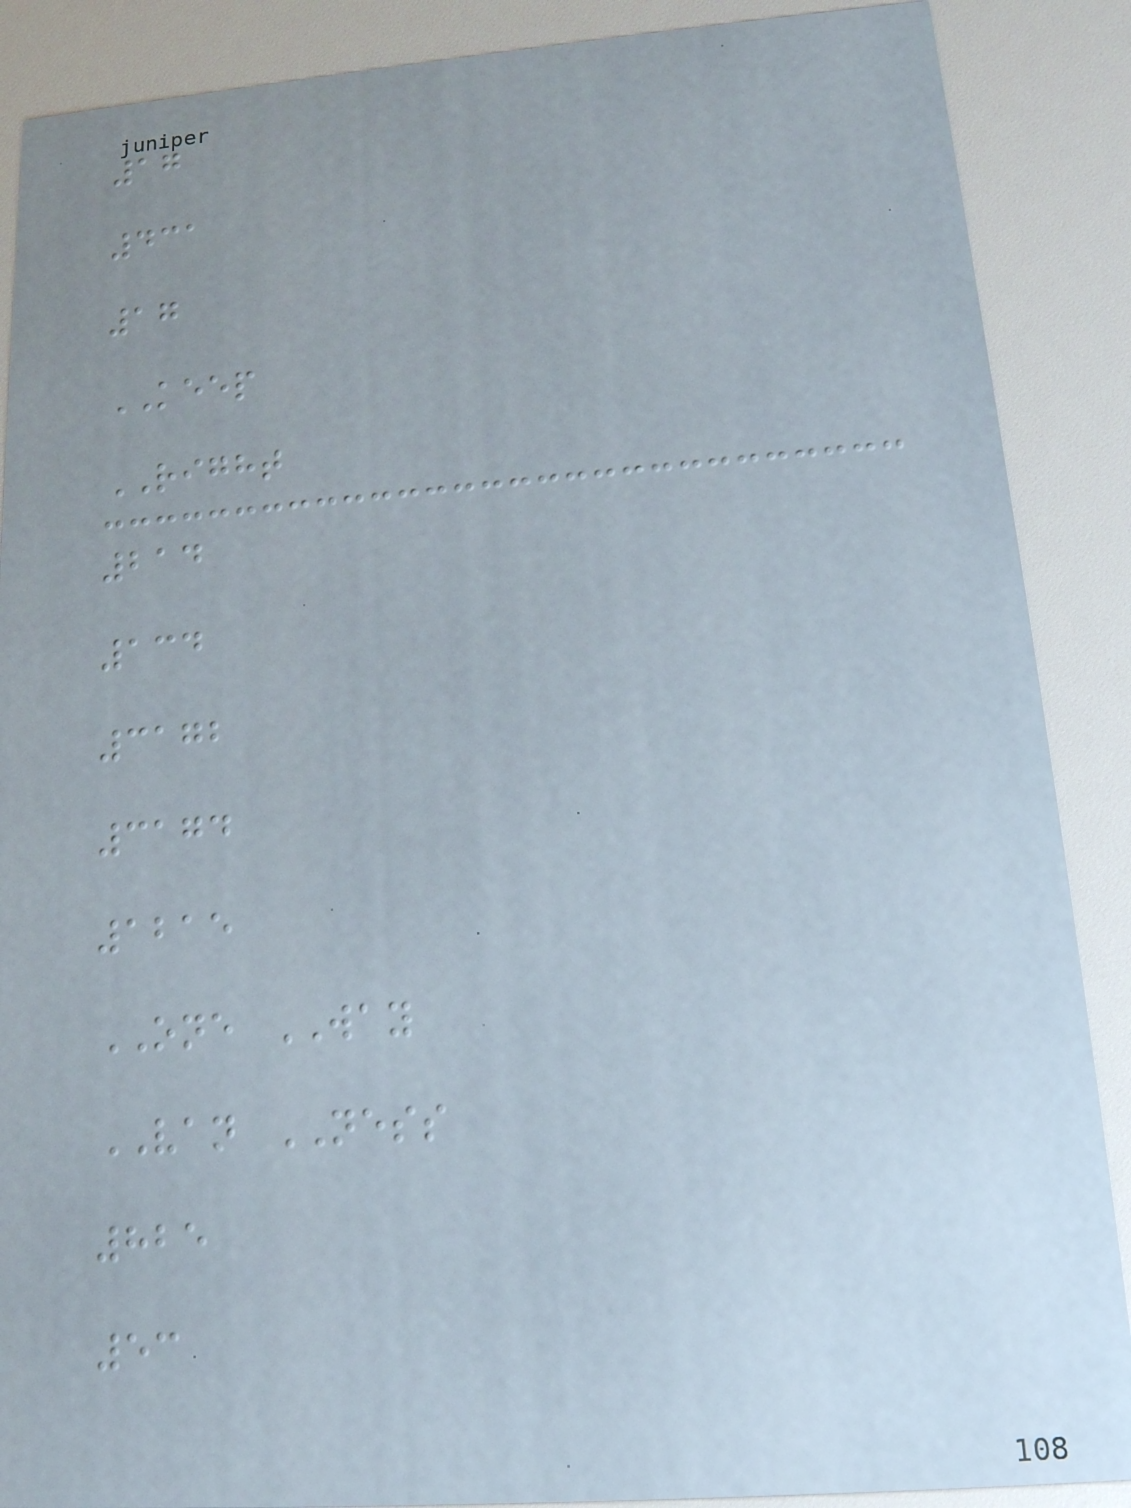17
431
17
KEEP
RIGHT
214
134
3172
3174
1215
ONE WAY
VAN NESS
825
53
